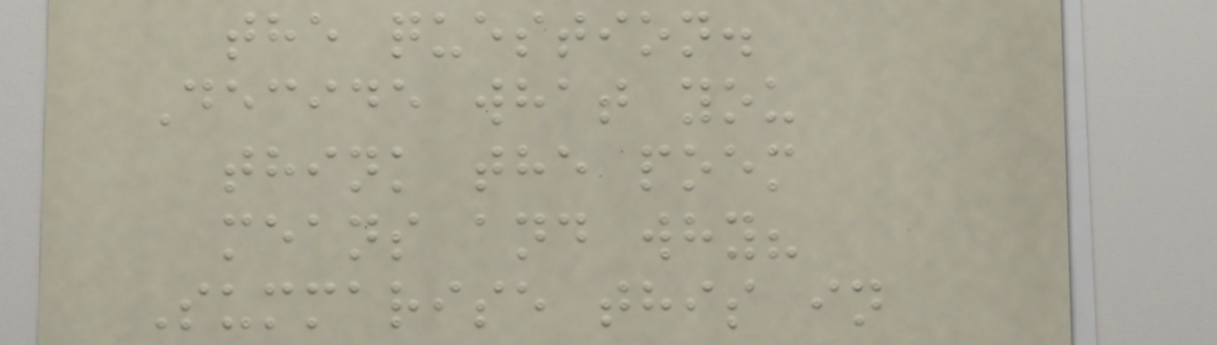the question.
Decide what you
think the poem
means and why?
Summarise this in
